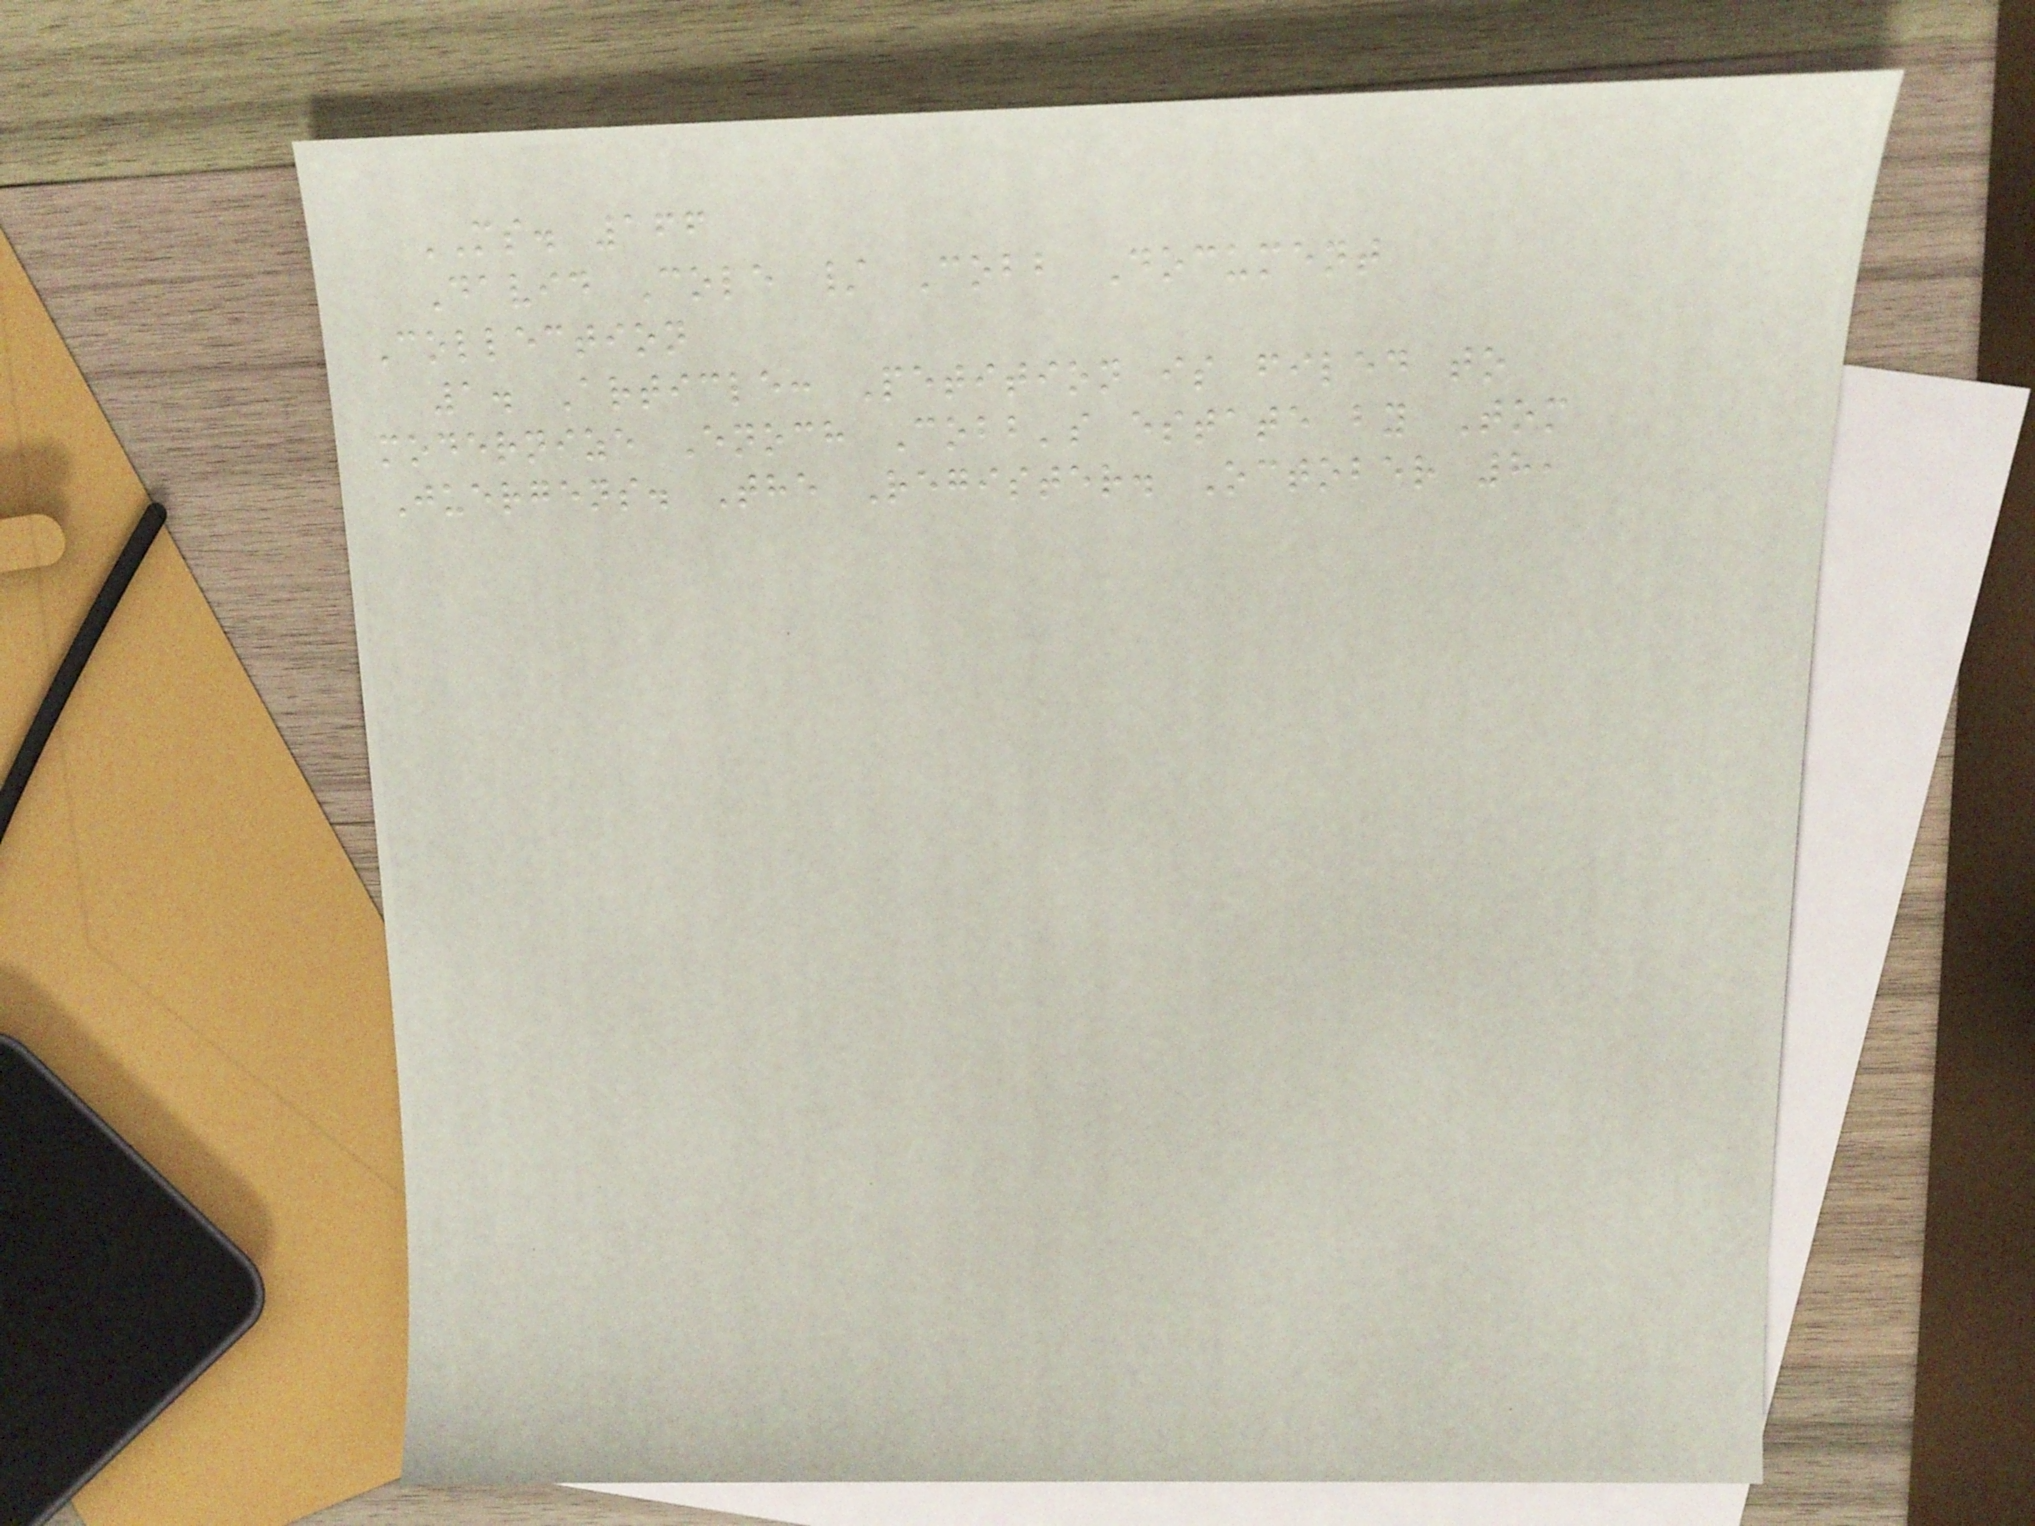MS. 166
David Cole / Cobb Document
Collection
1. Article: Petition is filed to
modernize Enoch Cobb's estate by Tom
Juergens. The Register. October 8,
